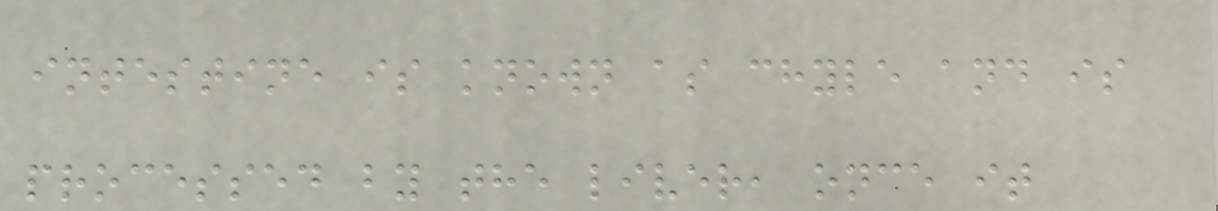intestine is known as chyle and is
processed by the liver, once it
